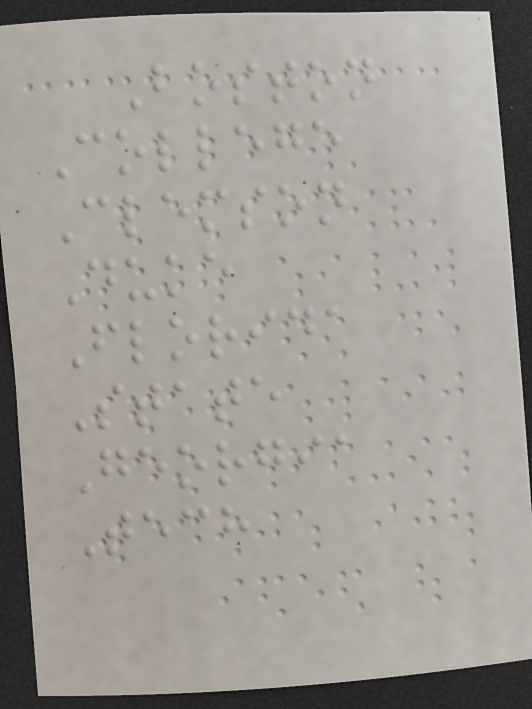Boston
College
Clemson
Duke
Florida
State
Georgia
Tech
